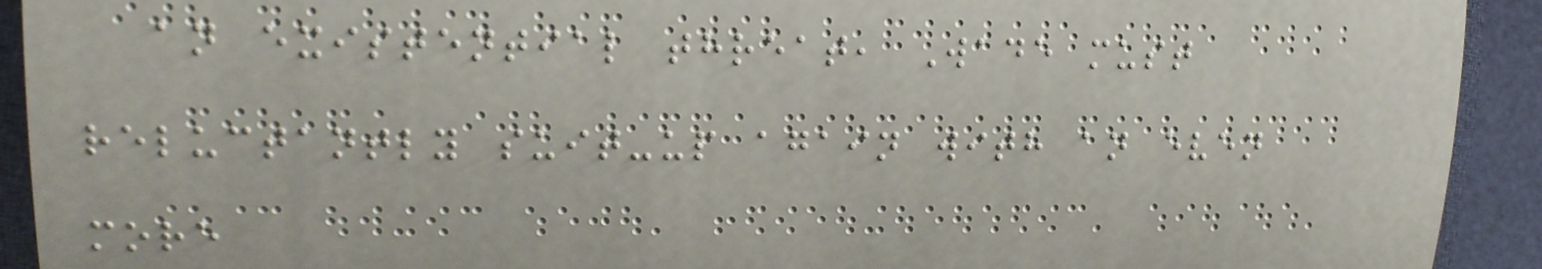an existential threat, Wade must
reluctantly suit-up again with an even
more
